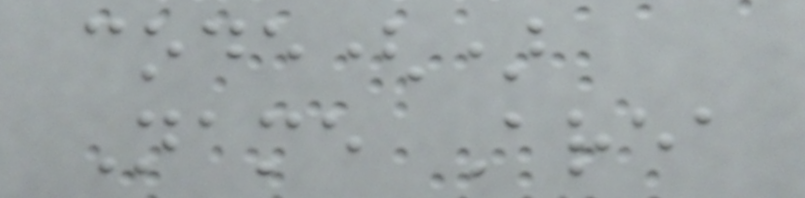code()
Name Area
